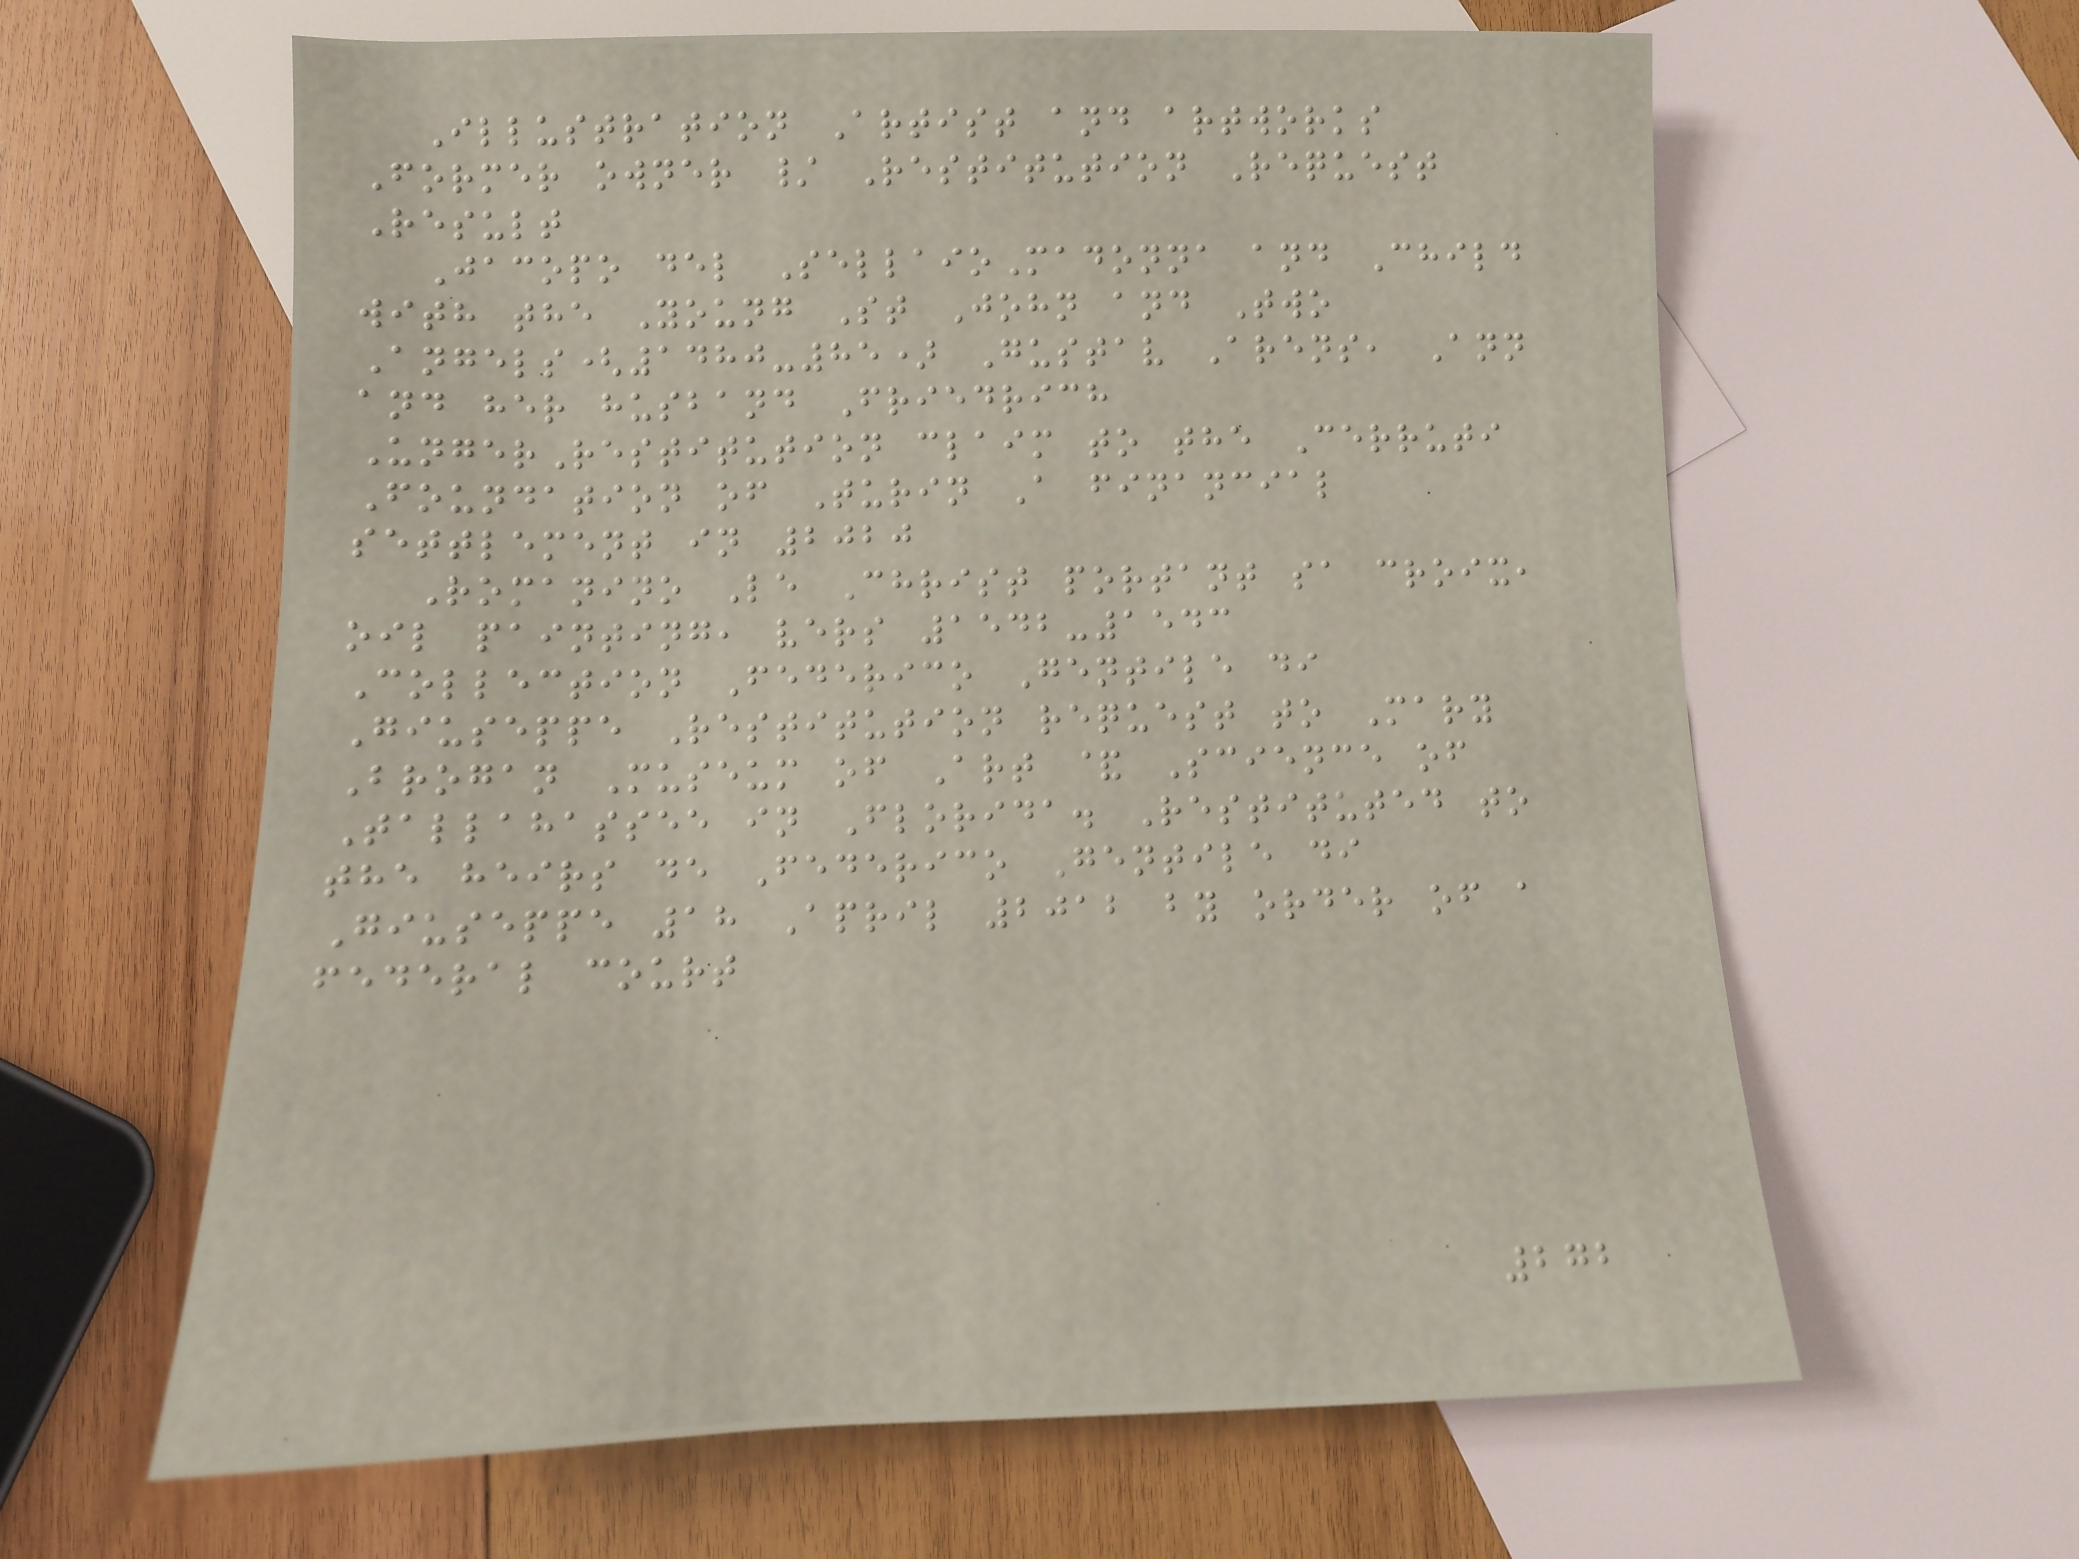Illustration Artist and artworks
Former owner / Restitution Request
Result
Jacopo del SellaioMadonna and Child
with the Young St John and Two
Angels(1480-85) Gustav Arens, Ann
and her husband Friedrich
UngerRestitution claim to the Cerruti
Foundation of Turin A financial
settlement in 2020
Romanino Le Christ portant sa croix,
oil painting, vers 1542-1543
Collection Federico Gentile di
Giuseppe Restitution request to Mary
Brogan Museum of Art & Science of
Tallahassee in Florida. Restituted to
the heirs de Federico Gentile di
Giuseppe 18 April 2012 by order of a
federal court
272
